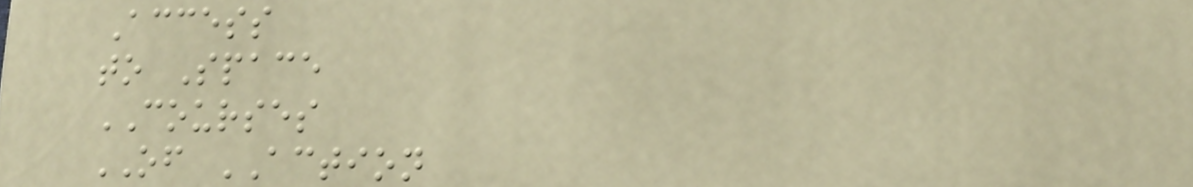Access
to Space
COURSES
OF ACTION
